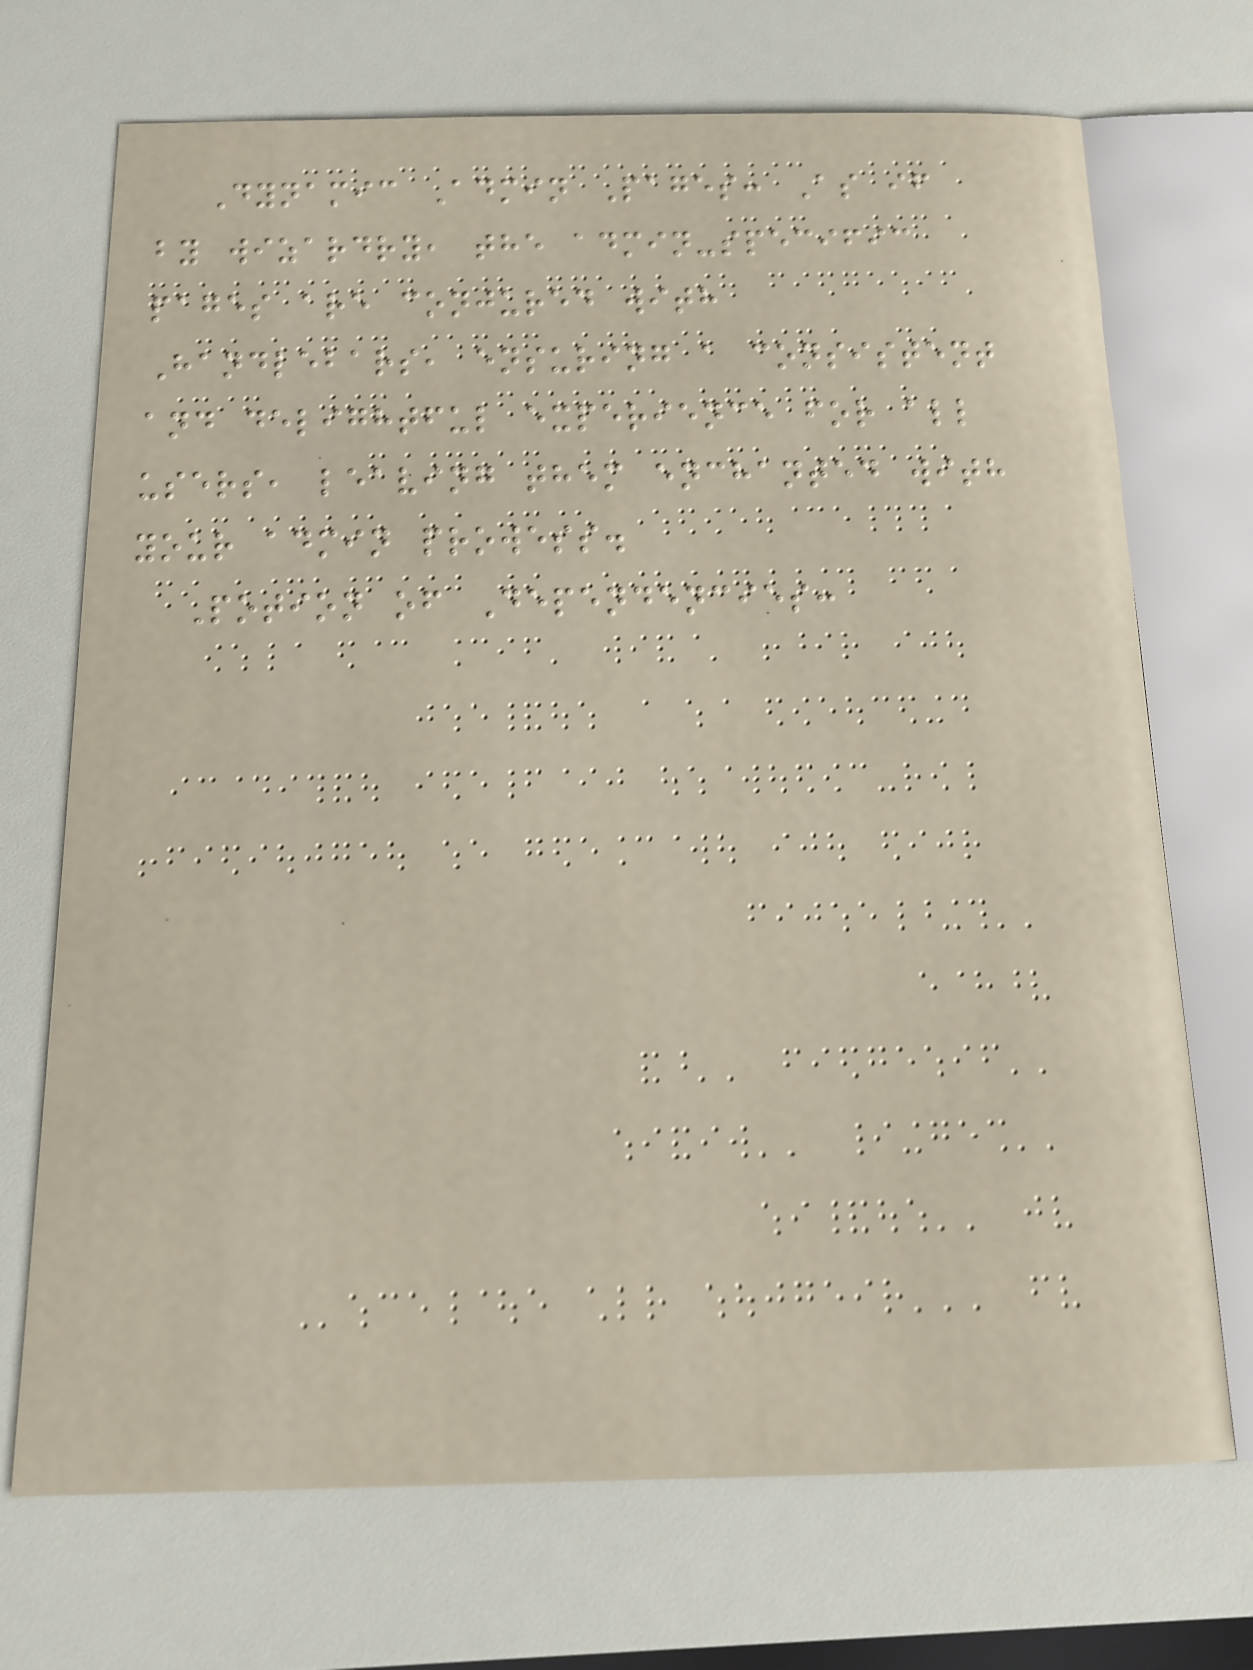Dynamic Admin Pages: As if
by wizardry, the admin-specific
pages are conjured with
Handlebars, ensuring a consistent
and delightful experience for all
users, leaving them enchanted with
your admin prowess.
Potion of Dependencies:
